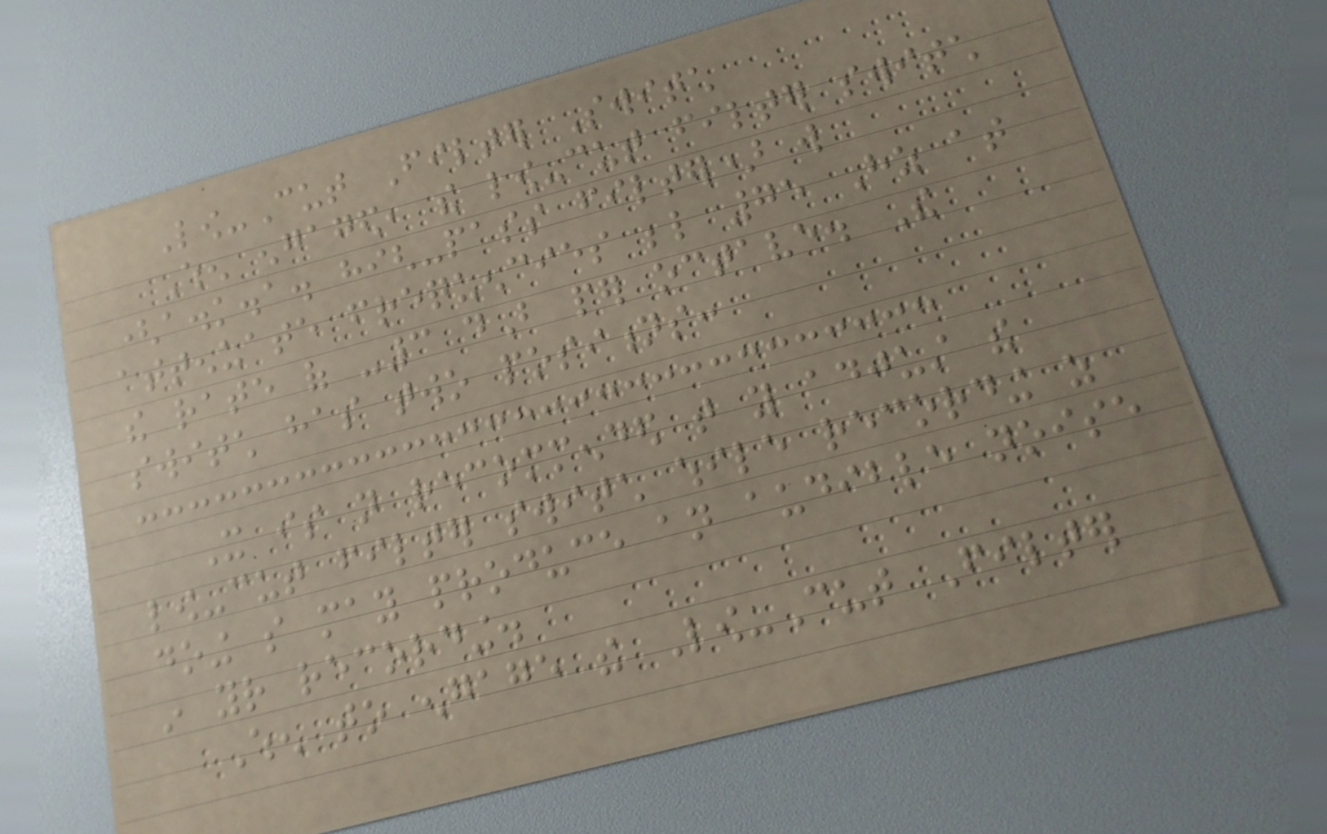Low-Cut Filter Switch
When engaged, the low-cut filter switch
(a.k.a. high-pass filter) will
attenuate frequencies below 75 Hz at
the rate of -3 dB per octave. The
switch has two positions:
It is not recommended that you adjust the
low-cut filter switch while recording as
doing so may produce an audible noise
in your recording.
When to engage the Low-Cut Filter
